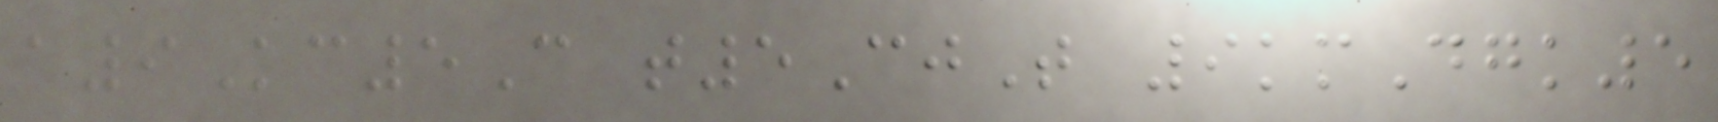a9Kc5C t5CjT 9kmDgk5
